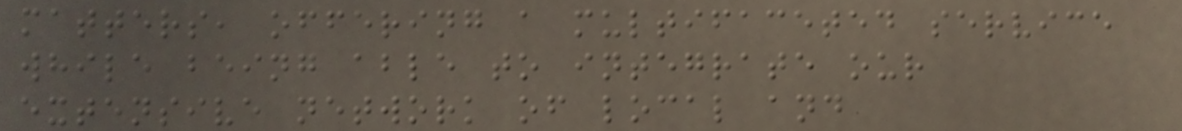matters, offering a multifaceted service
while being able to integrate our
extensive network of local and
